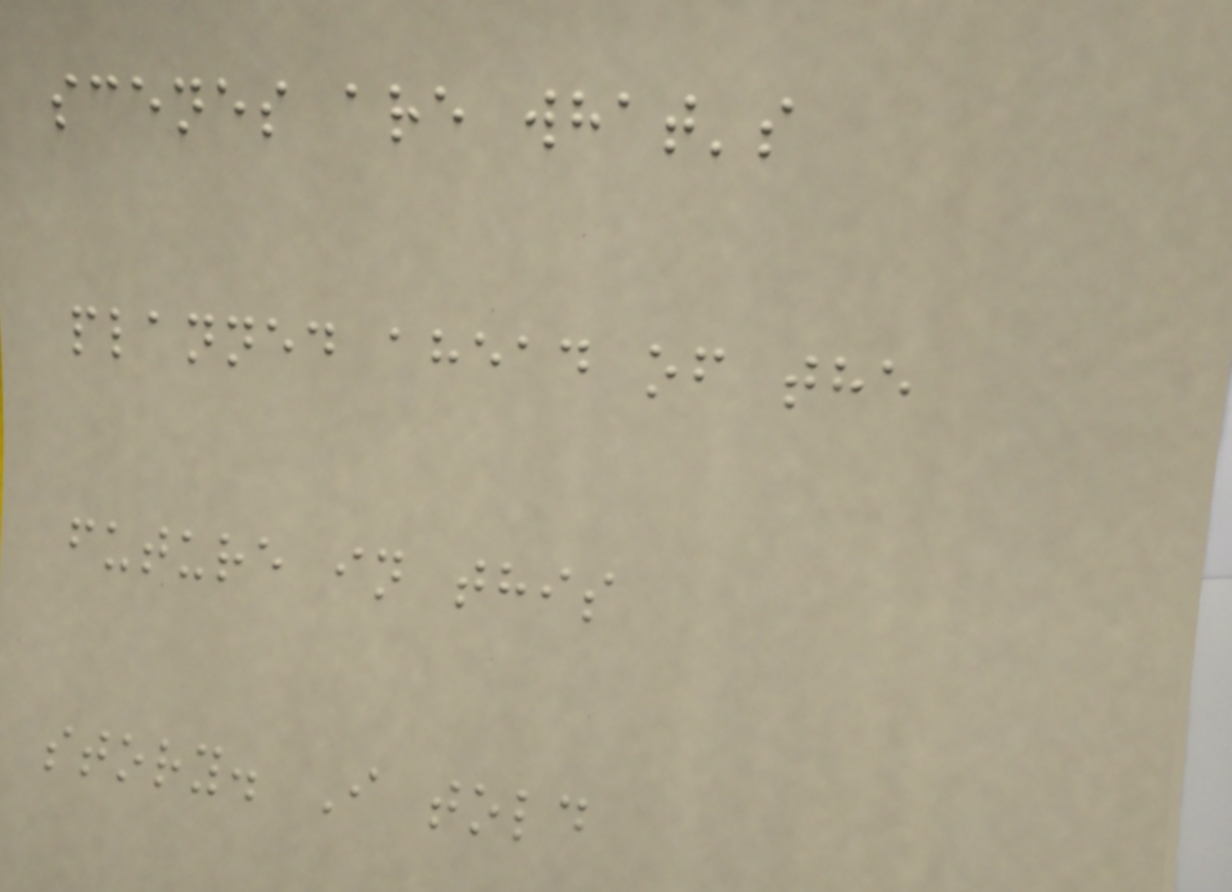scenes are what's
planned ahead of the
future in this
story. I told
